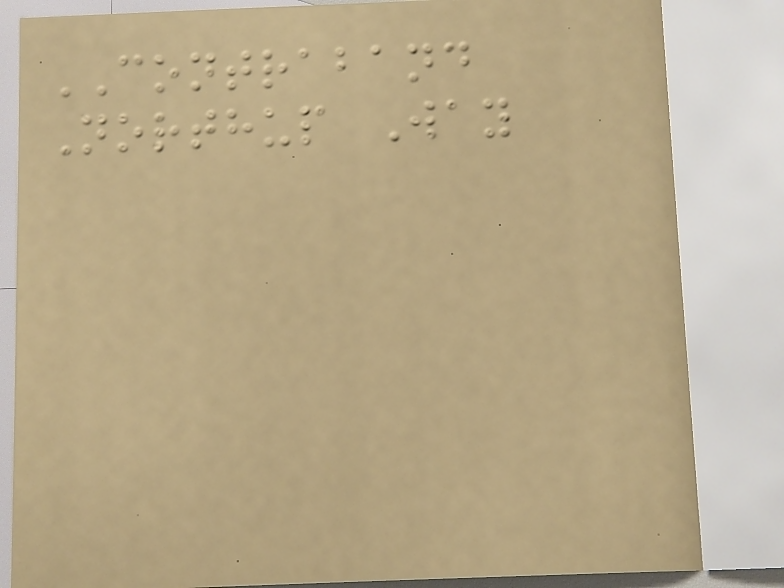CONTRABAND
Northup Way
